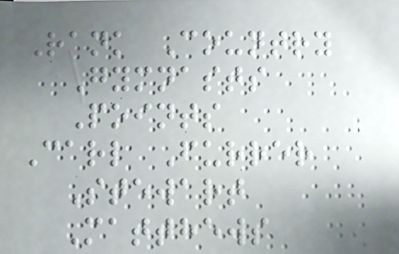Rank Country
Gymnasts
Points
Carl Furrer
Stewart
Matthews
